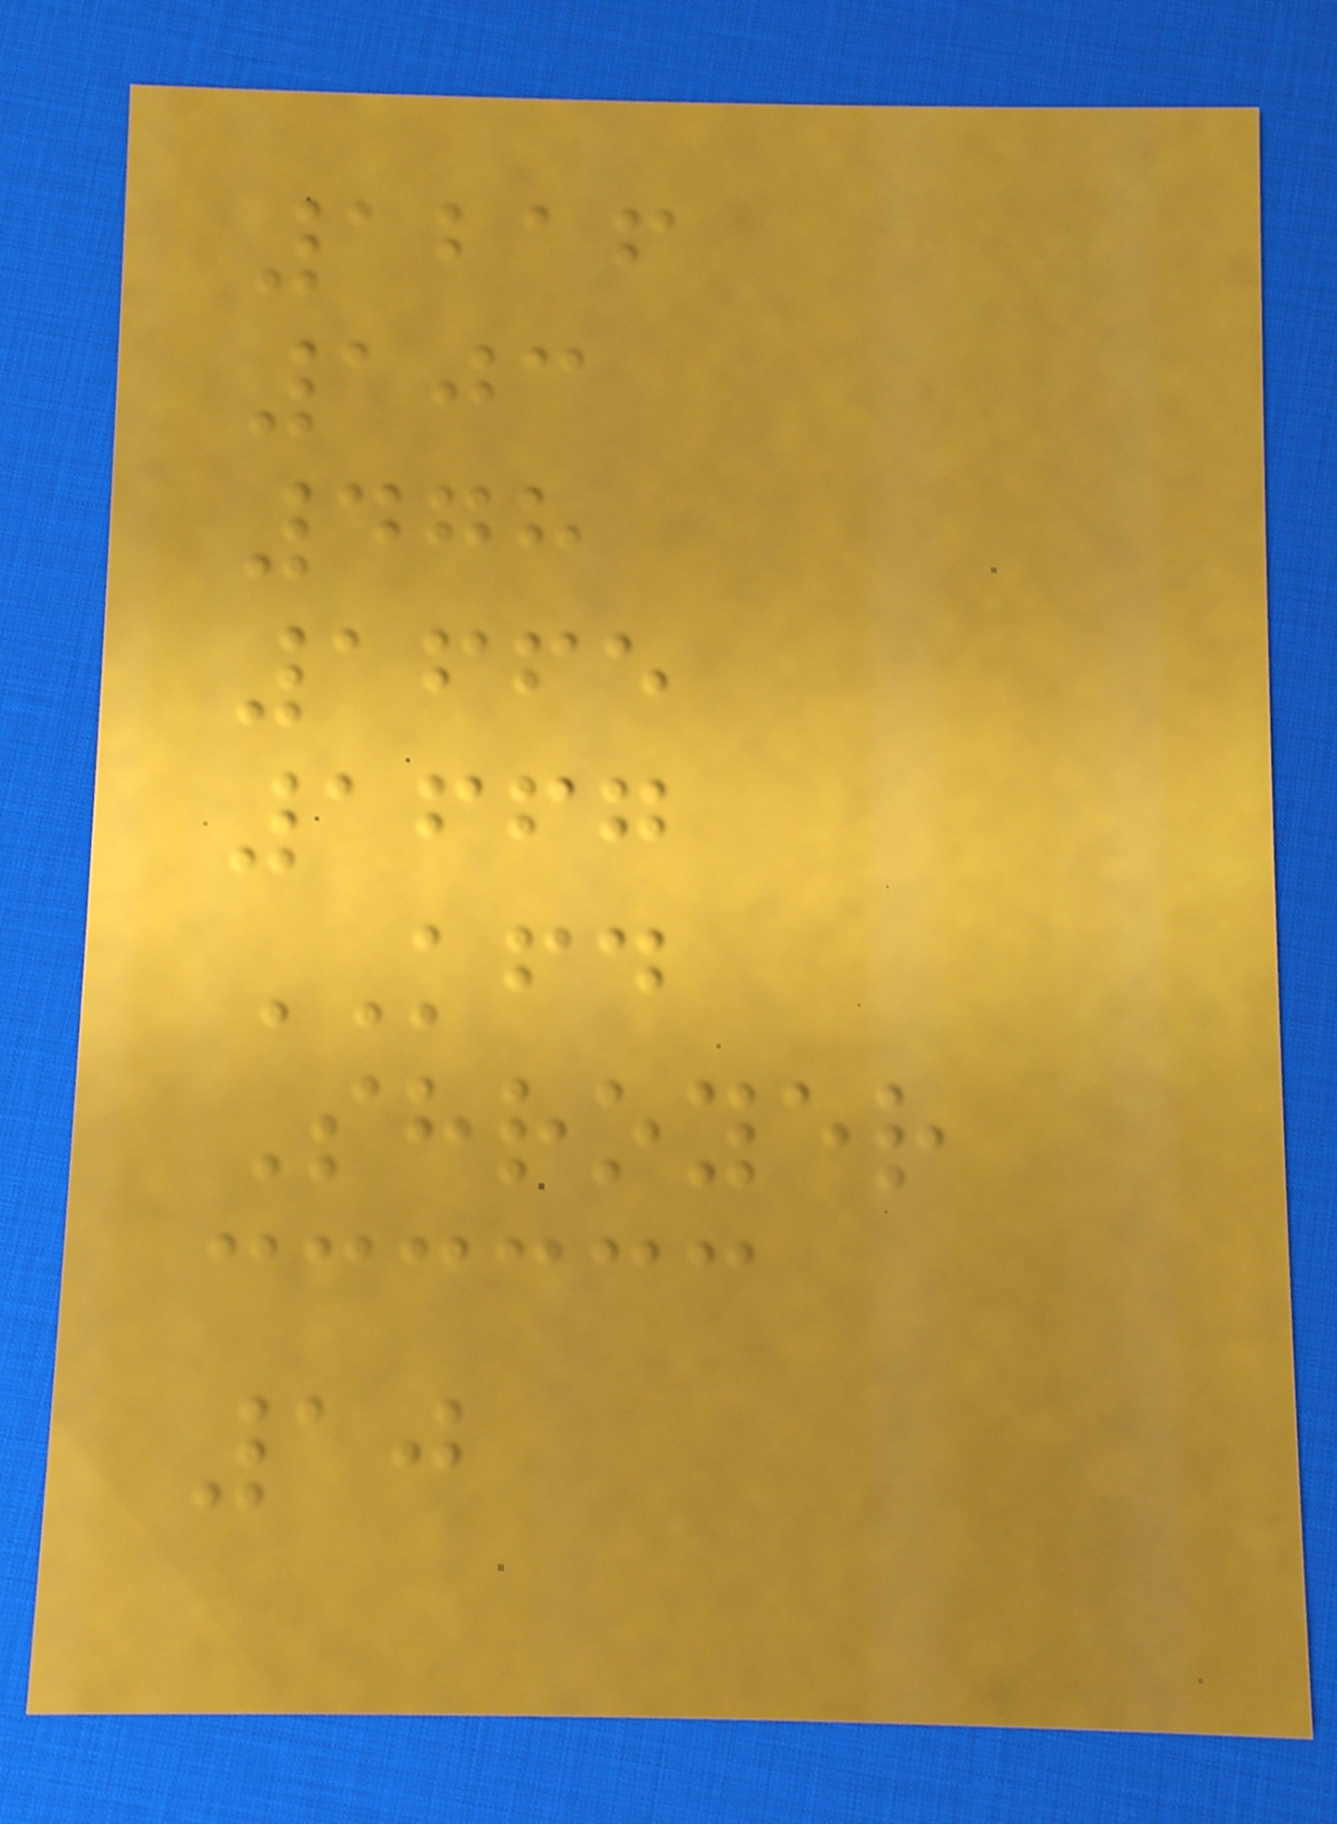1216
103
478
1665
1667
KFD
Shroyer
10
